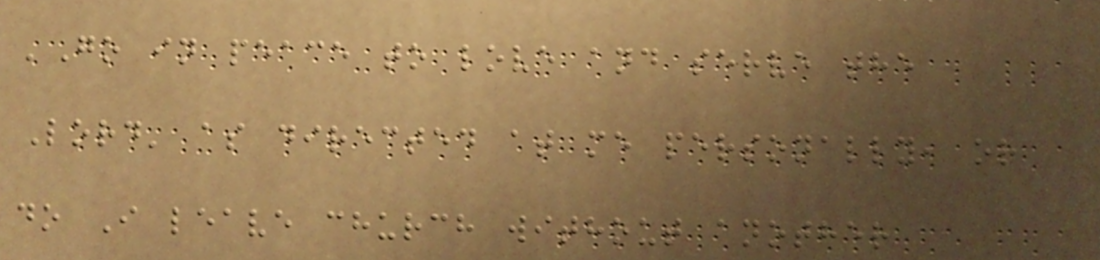'Go in peace to love and serve the
Lord' as directed at me personally, or
do I leave church without another
